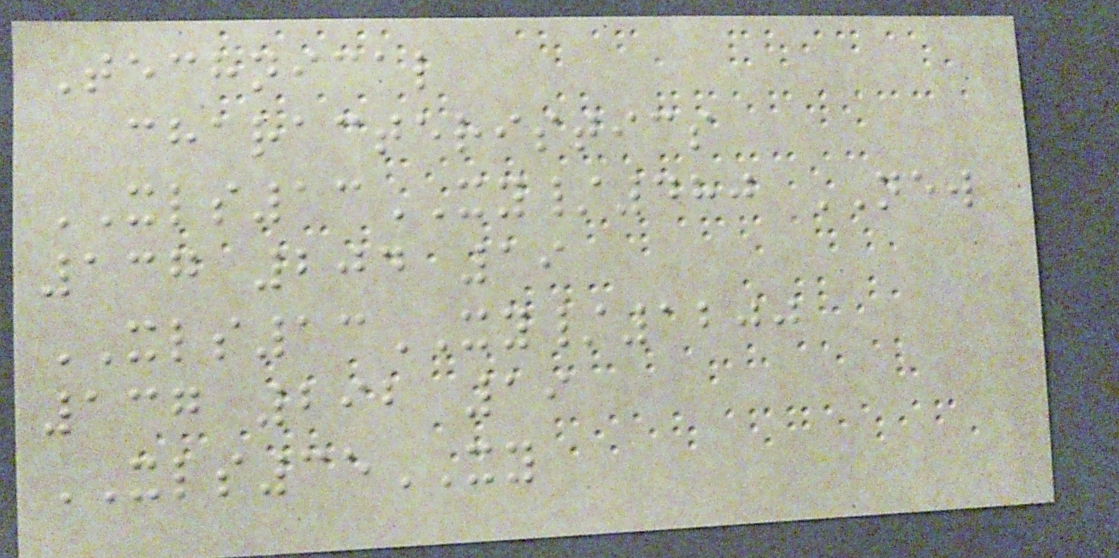Technical
characteristics
XLS13XY/480 NEW
137 204 19
XLS13XY/1200
137 292 19
XLS35XY
